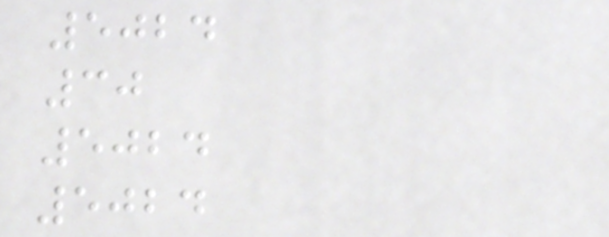5024
30
5024
5024
